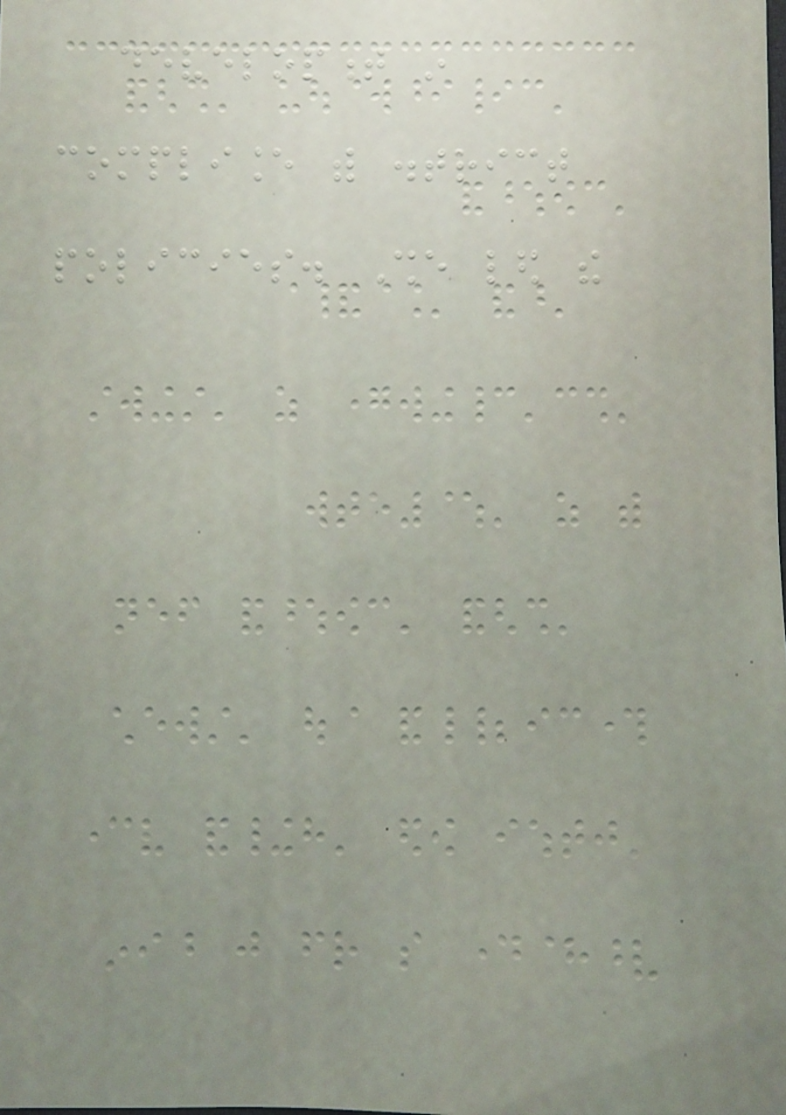development in
compliance with district
policies. She led the
